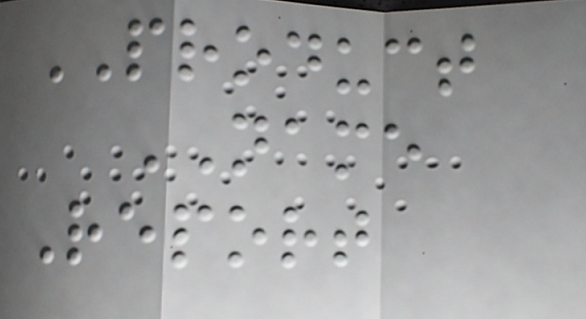PRODUCT
NAME
Report
